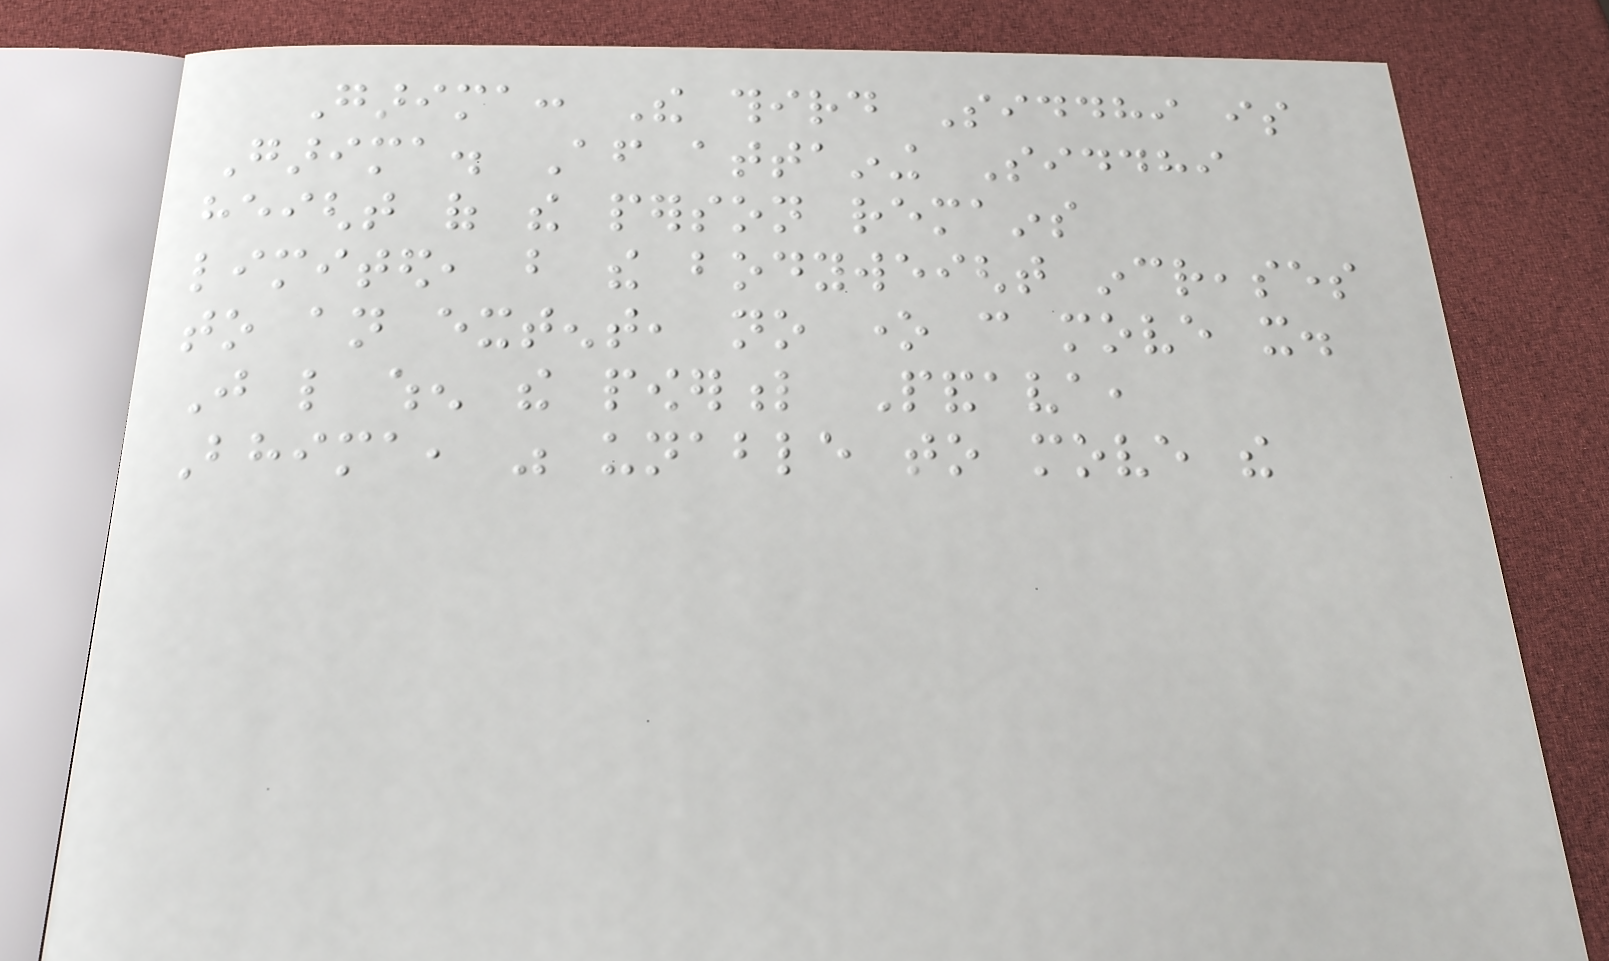Garima: The third Siddhi is
Garima. After attaining Siddhi
height of the person remains
limited, but the bodyweight increases
to an extent, no one can move it.
Just like when the powerful Pandava,
Bhima, was unable to move the
